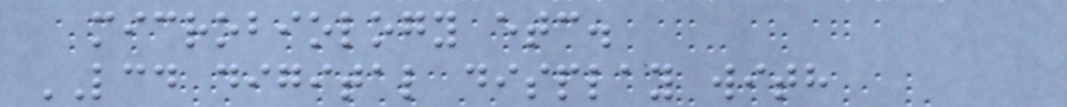microbiology etc.
LCD digital display with
